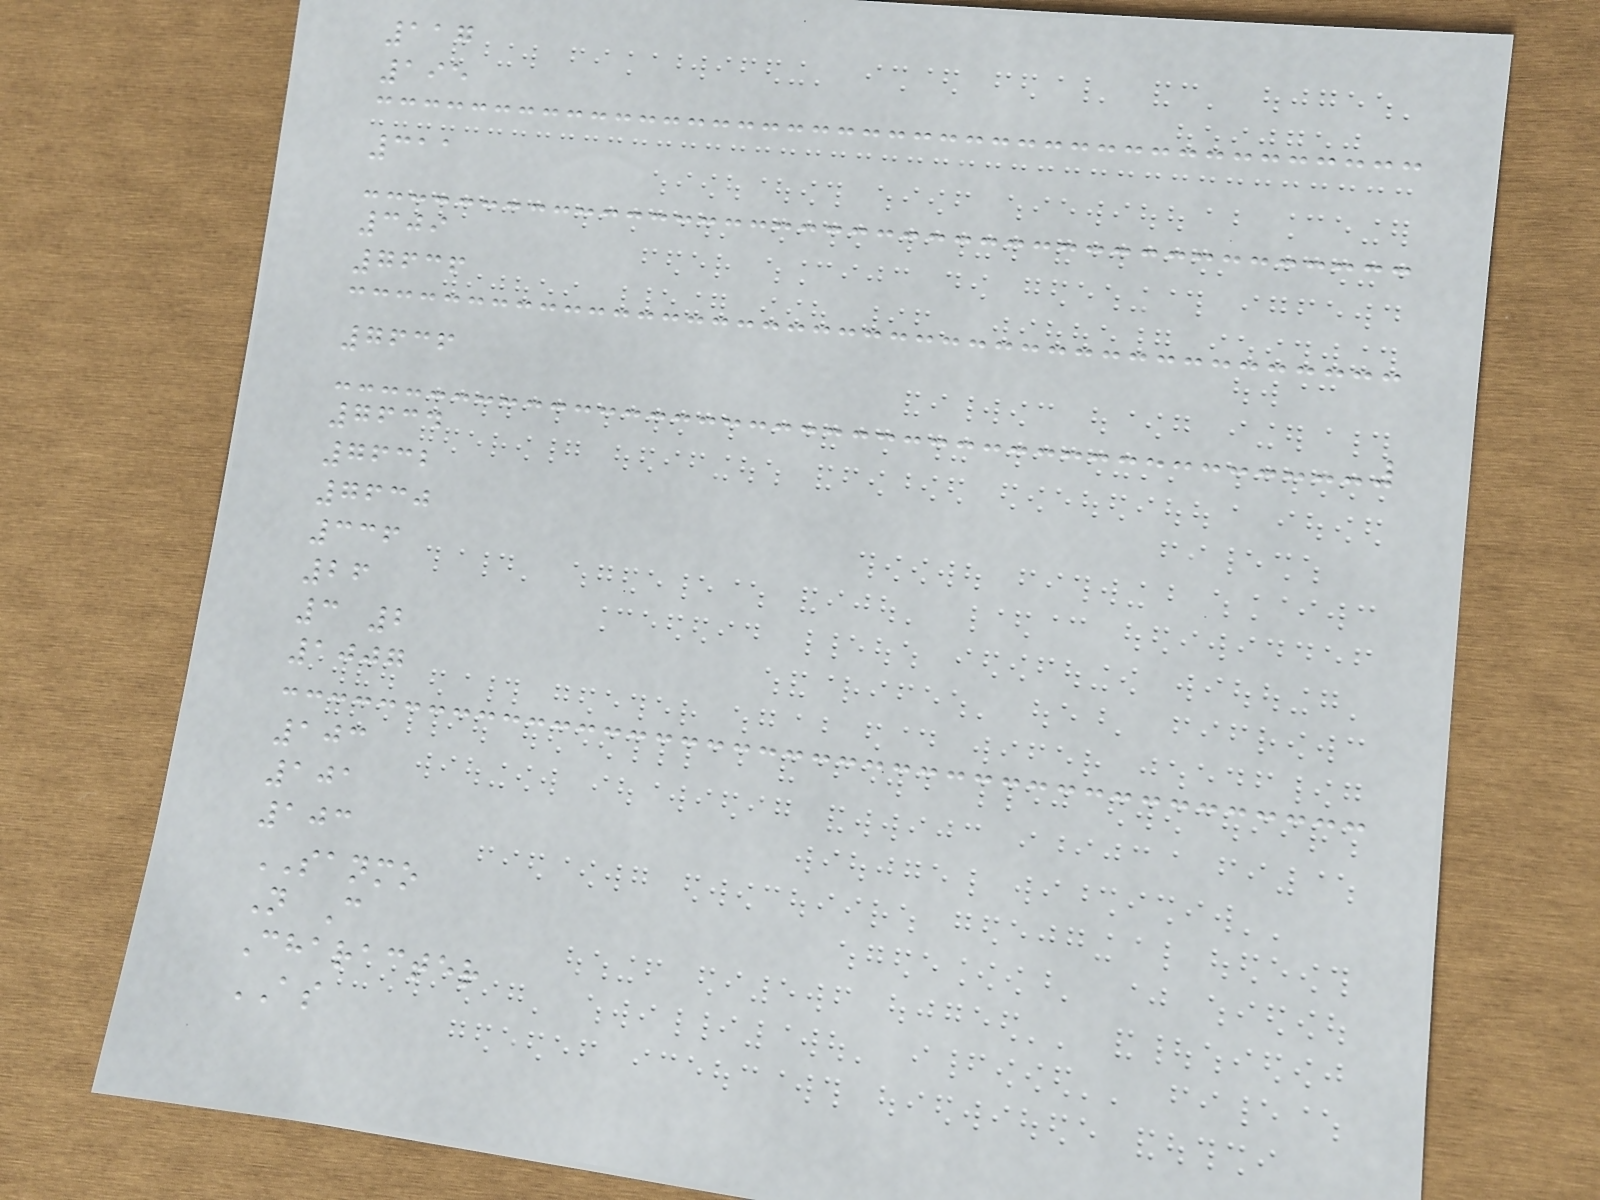117
195
311
309
7636
7636
7634
7632
7630
336
26
3 2
1007
103
101
103
SANMO
N C
Character
AS
